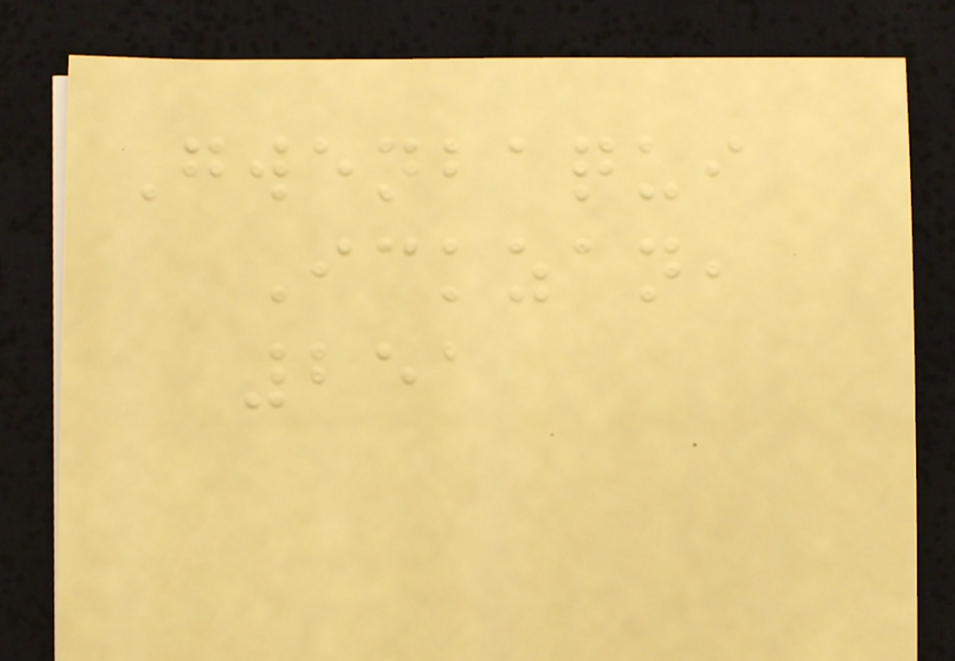Gwenbaqui
Ickzan,
251
